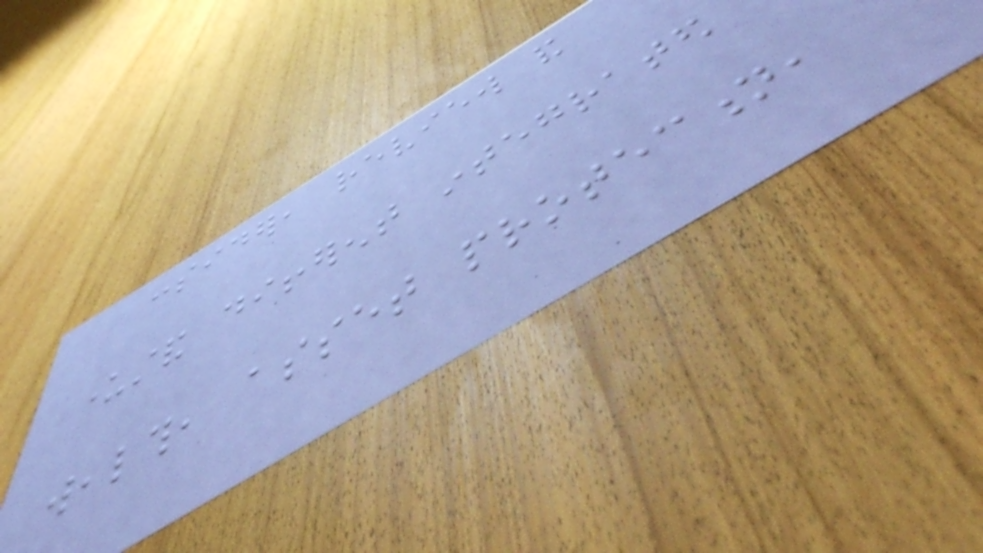consider, review and
understand different integrated
wealth, asset protection,
